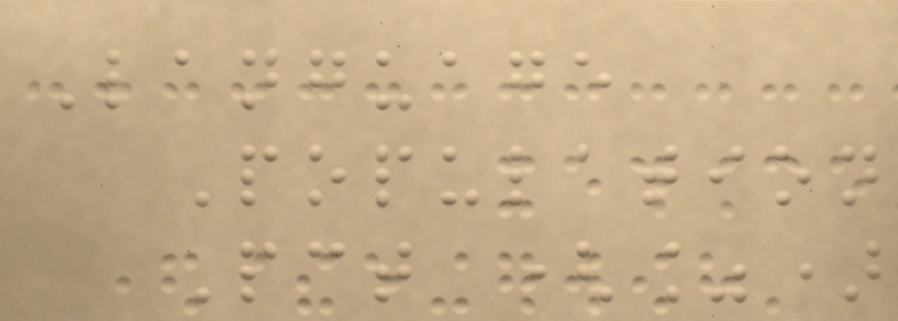Language
Population
Pct (%)
